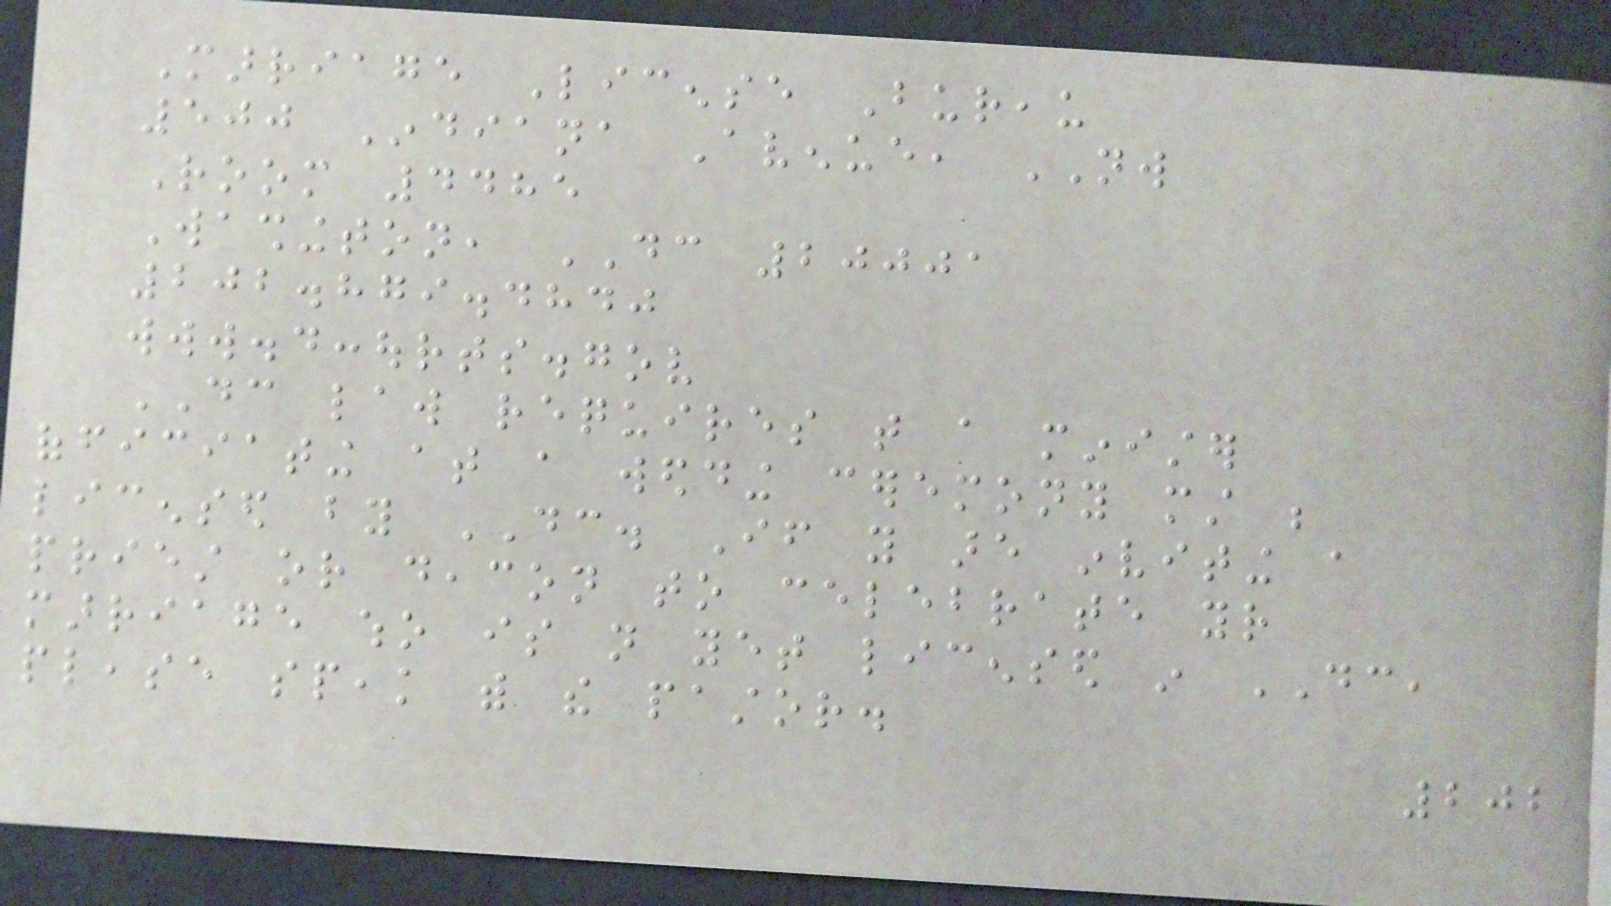Marriage License Bureau
500 Indiana Avenue, NW
Room 4485
Washington, DC 20001
202.879.4840
www.dccourts.gov
DC law requires that a minister
officiating at a wedding ceremony must be
licensed by DC. If you are inviting a
priest or deacon to celebrate your
marriage who is not yet licensed in DC,
please speak with the pastor.
202
